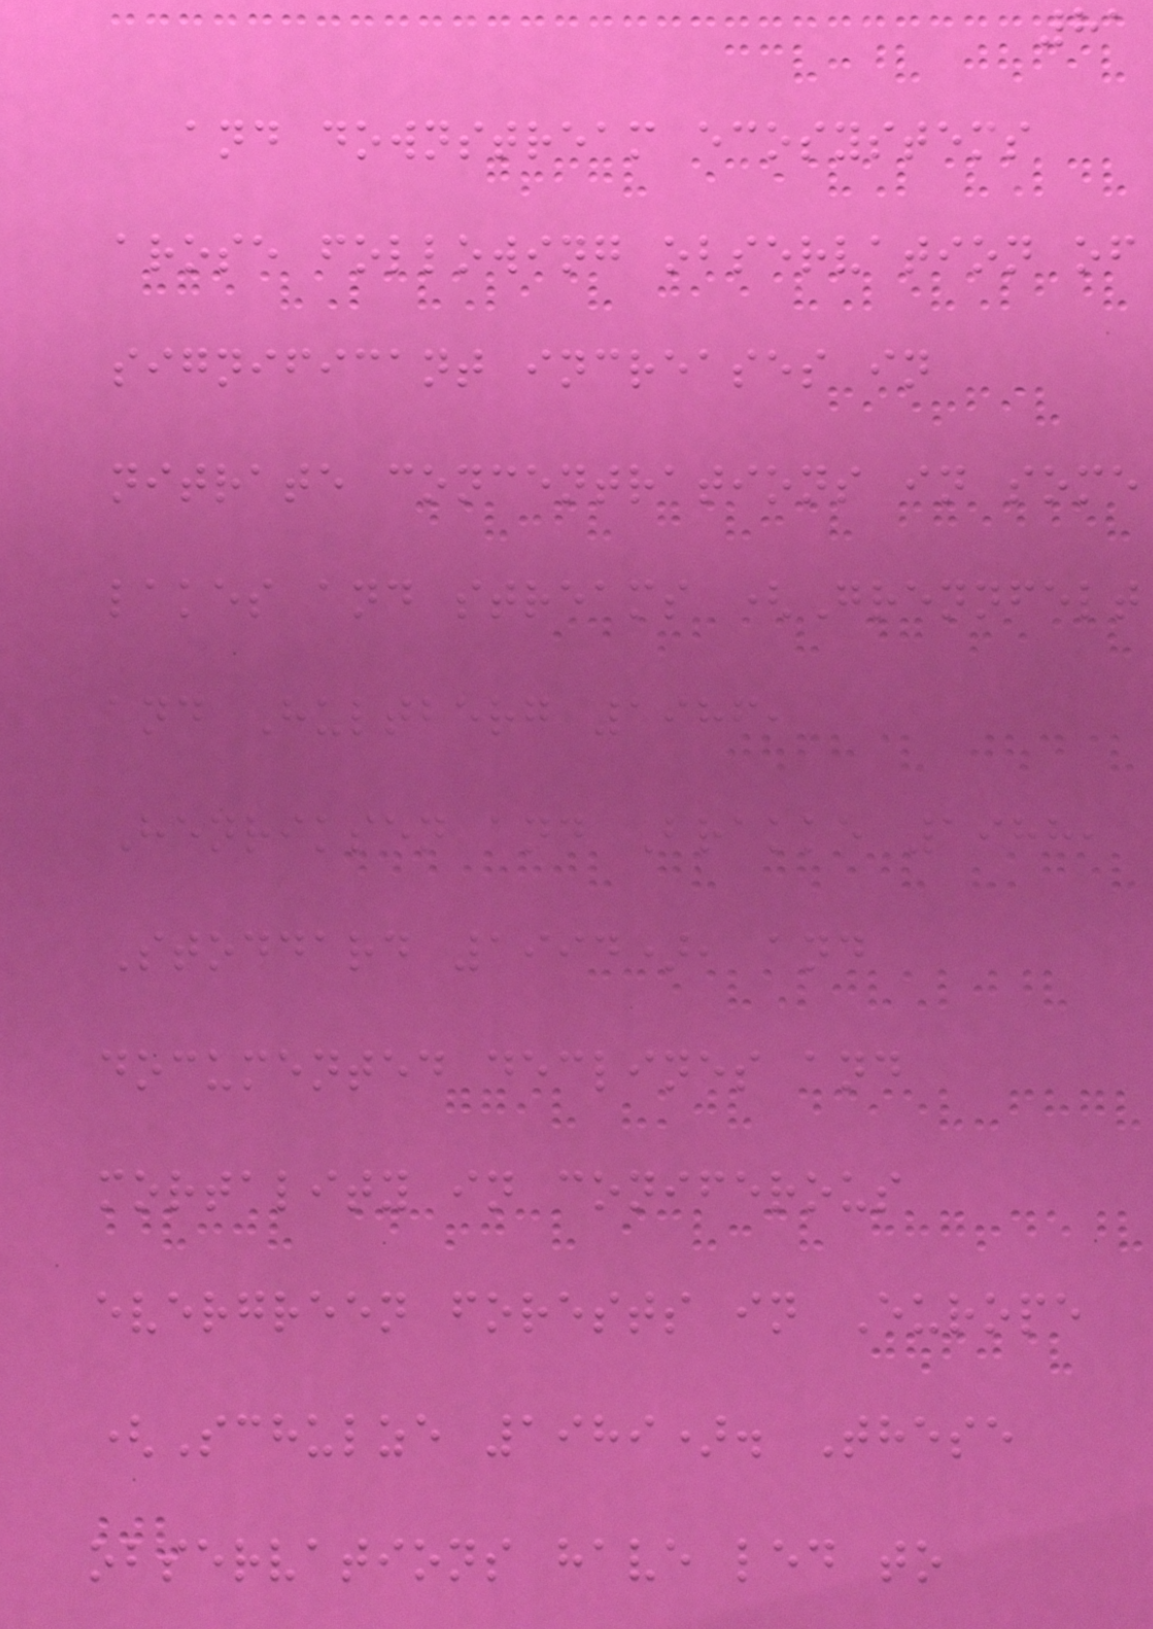81
and downstream ecosystems
arose following observation of
significant increases in
nitrate concentrations in some
lakes and streams (Grennfelt
and Hultberg 1986,
Henriksen and Brakke 1988,
Stoddard 1994), and
documented declines and
mortality in coniferous
evergreen forests in Europe
(Schulze 1989). These
observations have led to
